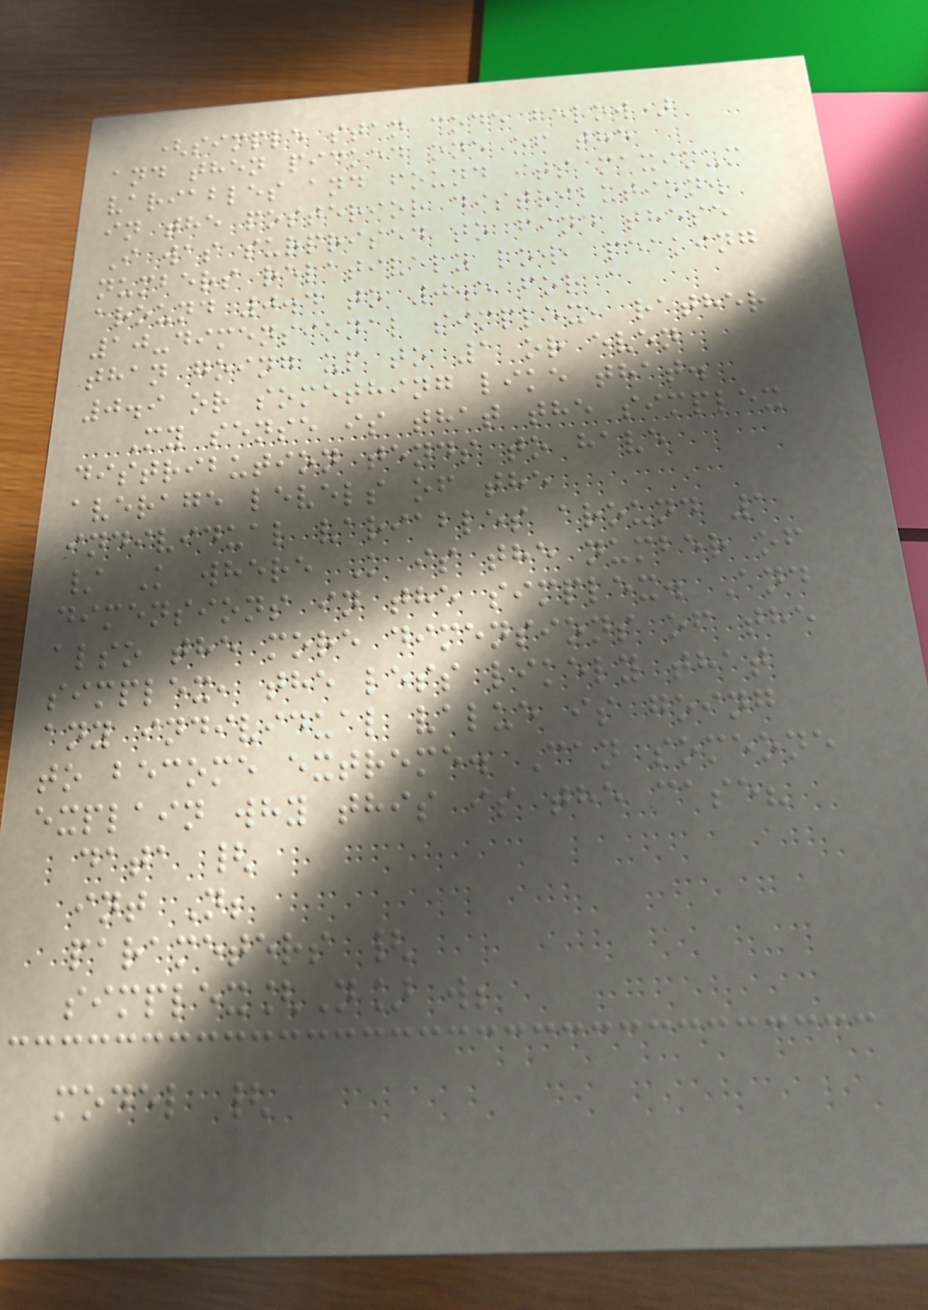(simple stan code below)
and then picked one of the
variables and found its maximum
in the posterior distribution.
I was surprised to find these
numbers relatively low, peaking
around 0.4 to 0.5 for a
10-dimensional simplex, rather
than going up to 1 or even
0.9 or something like that.
My sense is that the simplex
distribution tends to have
average levels of the
individual variables around 1
/ K where K is the number of
dimensions in the simplex. And
also the more dimensions of the
simplex, the less likely that
any individual value is going
to become extreme. Can someone
explain why this is the case?
data {
int N;
parameters {
simplex[N] w;
model {
